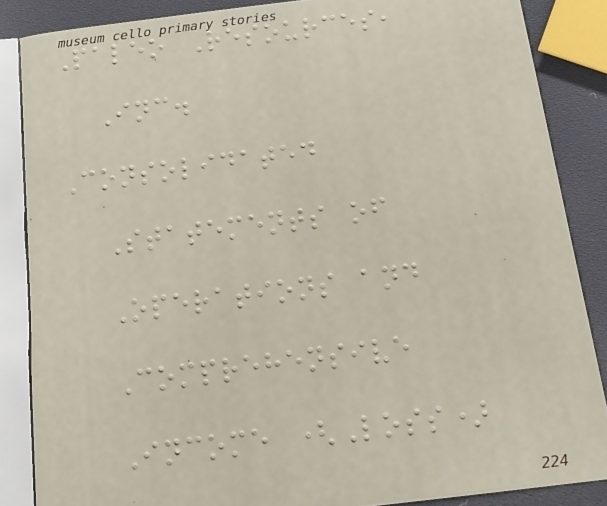Paleo Resources,
Inc.
Consolidated
Statements of
Operations and
Comprehensive
Income (Loss)
